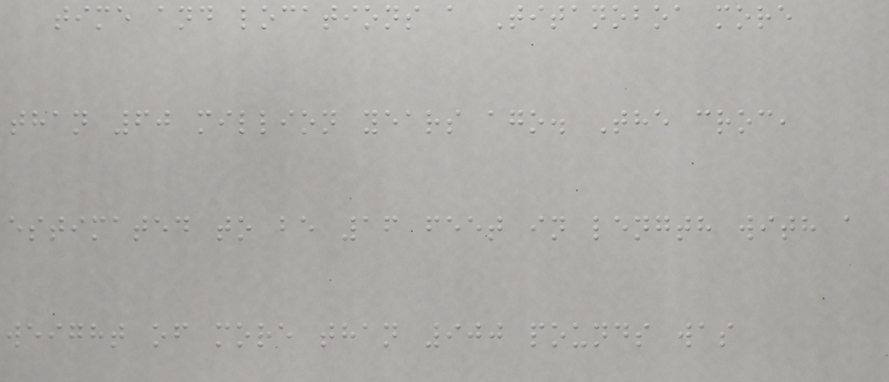time and locations a Titanoboa more
than 60 million years ago. The croc,
estimated to be 16 feet in length with a
weight of more than 900 pounds was
